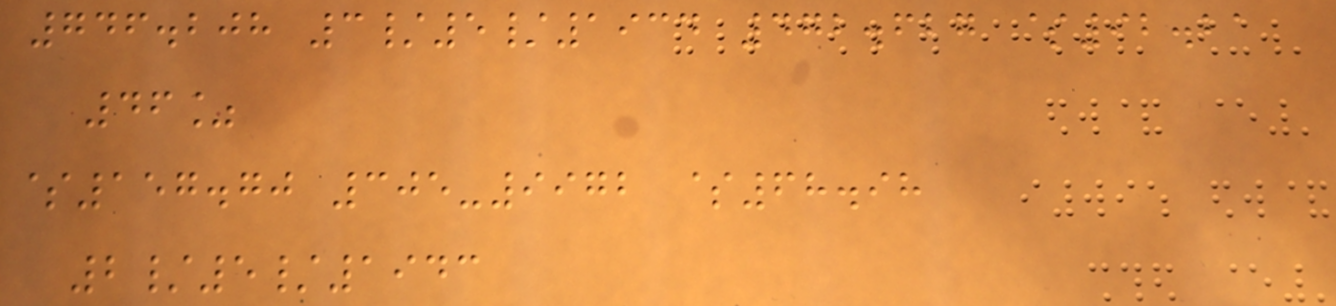746.208 3/5/1934 472.627 $92.21
46%
$157.70 305-9972 $68.98
2/5/1943
